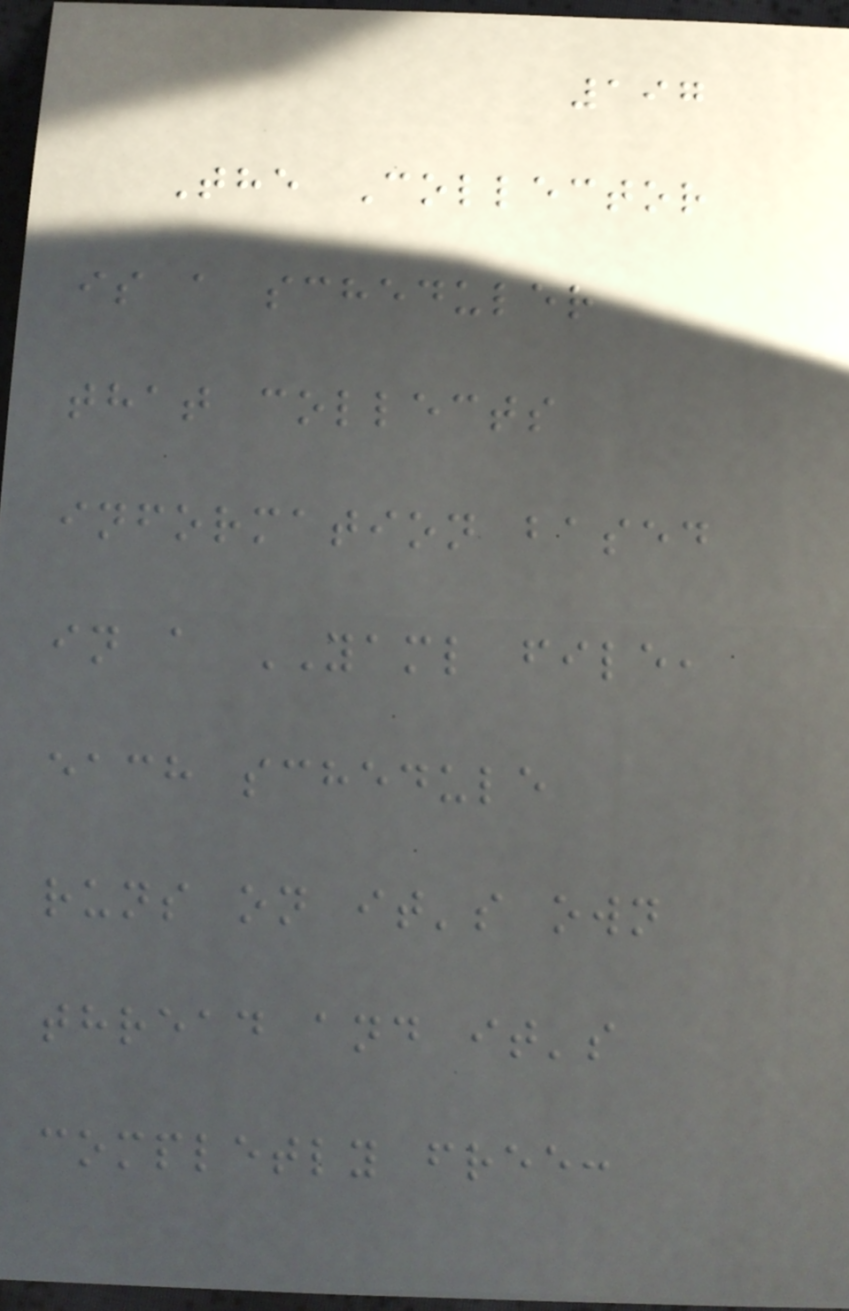197
The Collector
is a scheduler
that collects
information based
in a YAML file,
each schedule
runs on it's own
thread and it's
completly free:
